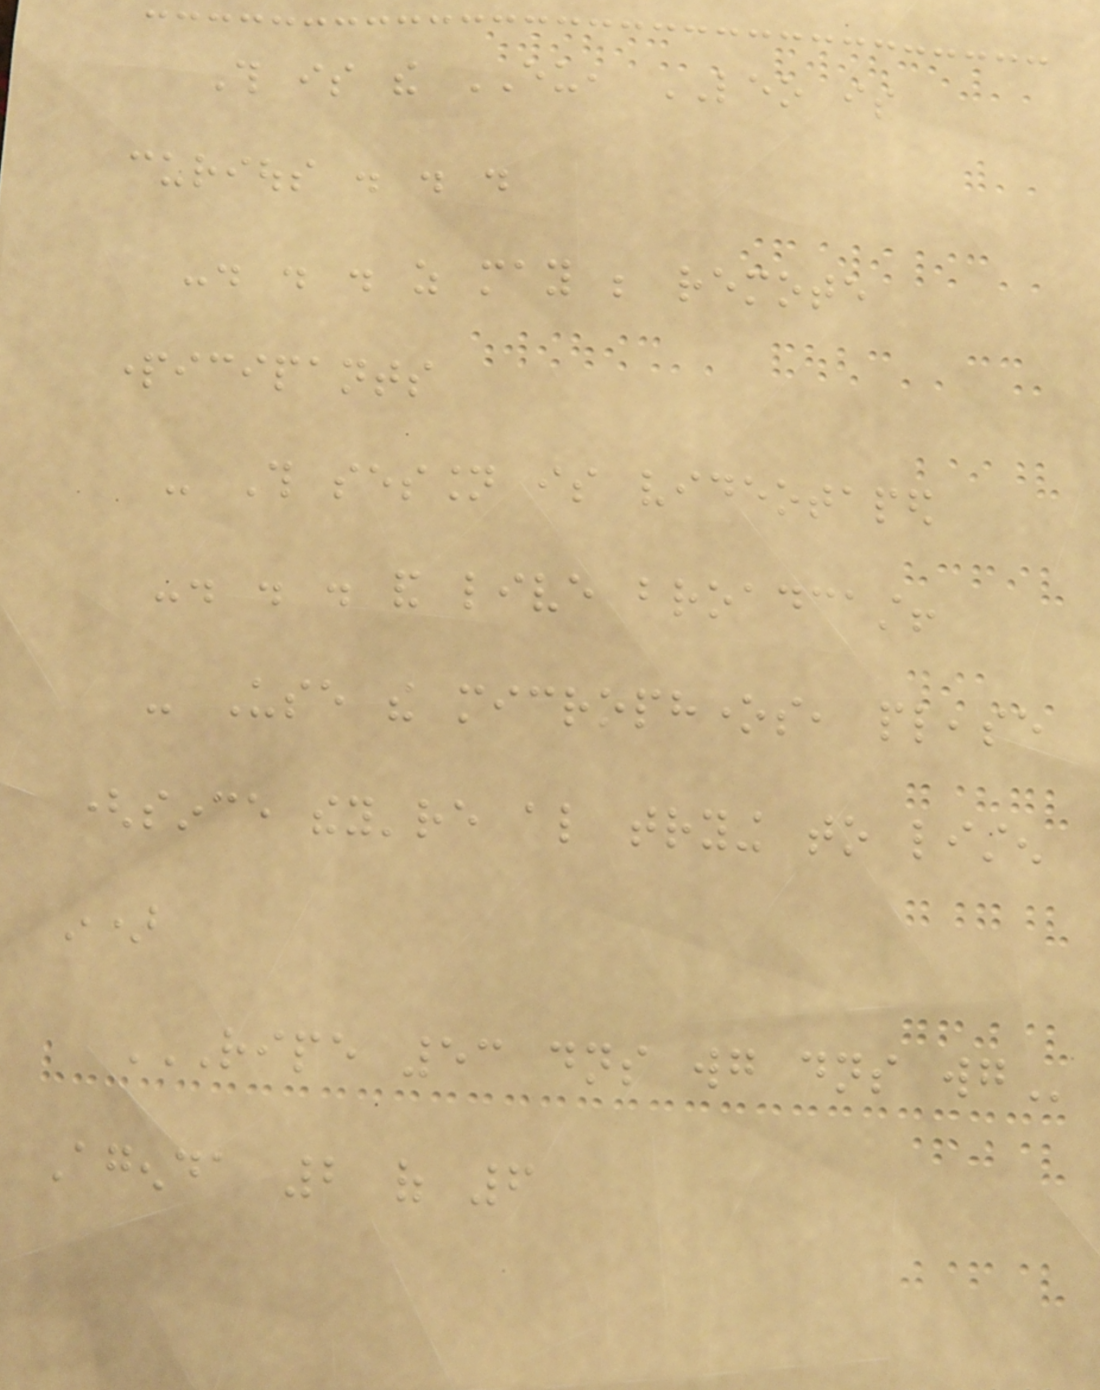This is the EU, LEO is
curious . . .
-. . . as may be remote
participants
- This session is videotaped
-. . . and live broadcast!
- Use the microphones, please
(since they're also trying to listen
in)
RIPE 53 DNS WG DNS WG
Agenda 2 of 6
